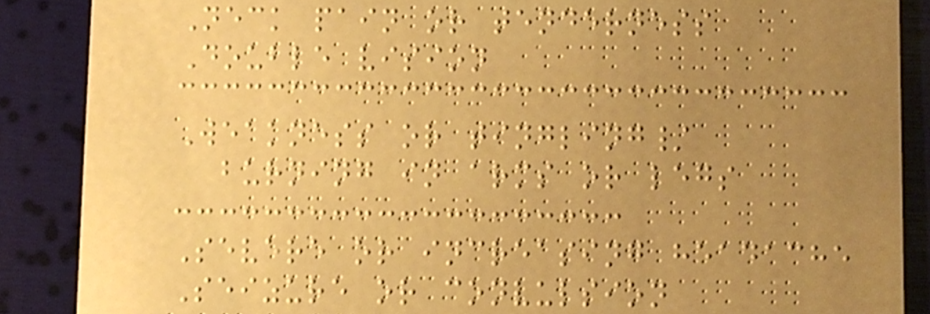Neck pain or tenderness
Double vision
Weakness or tingling/
burning in arms or legs
Severe or increasing headache
Seizure or convulsion
